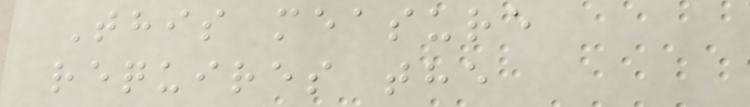This measure
requires the
